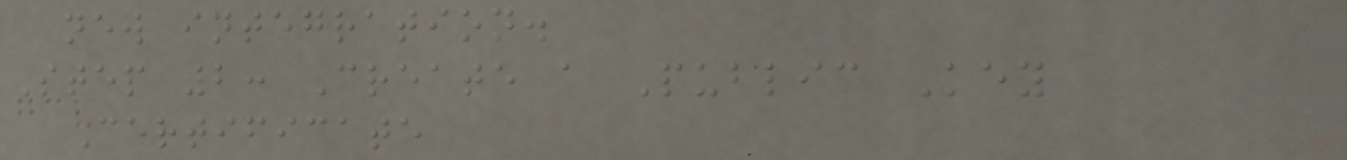new integration.
Step 2: Create a Public Key
Certificate
